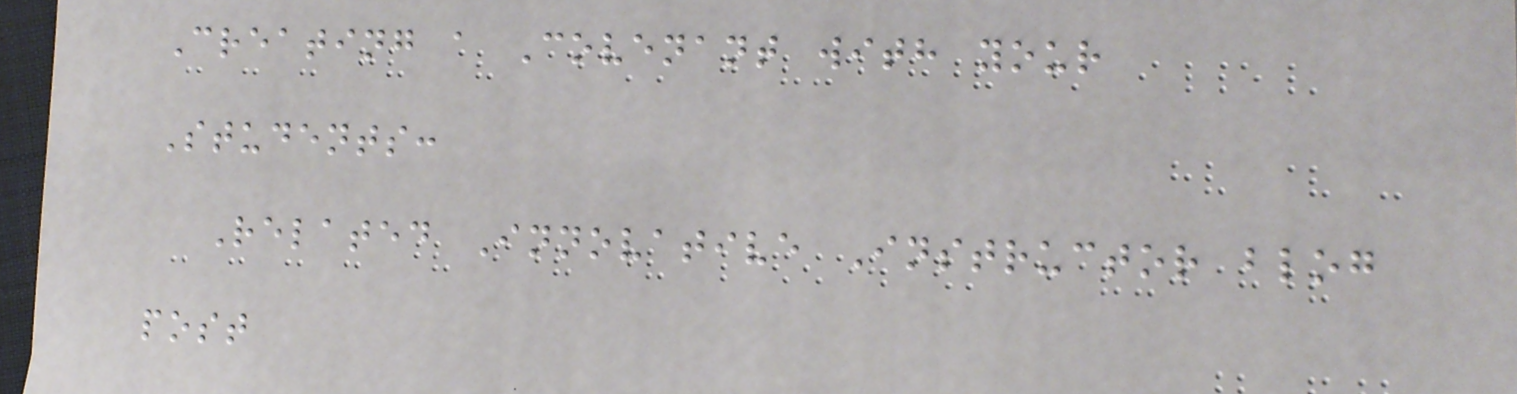Creating a Covenant with your
Students:
Related Innovative Instructor blog
post
